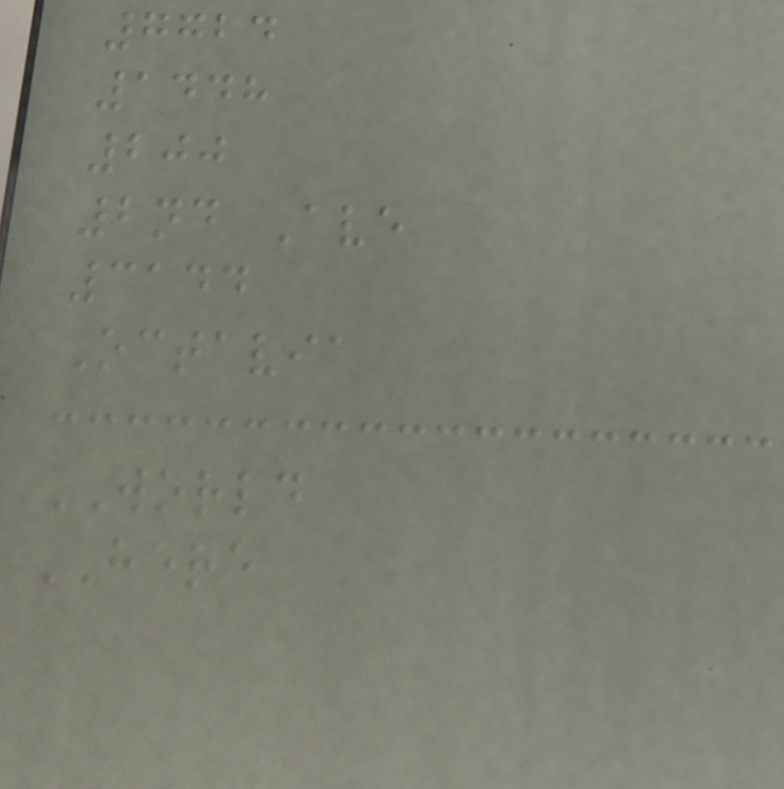7724
1448
200
2nd Ave
3144
Octavia
WORLD
HERE
